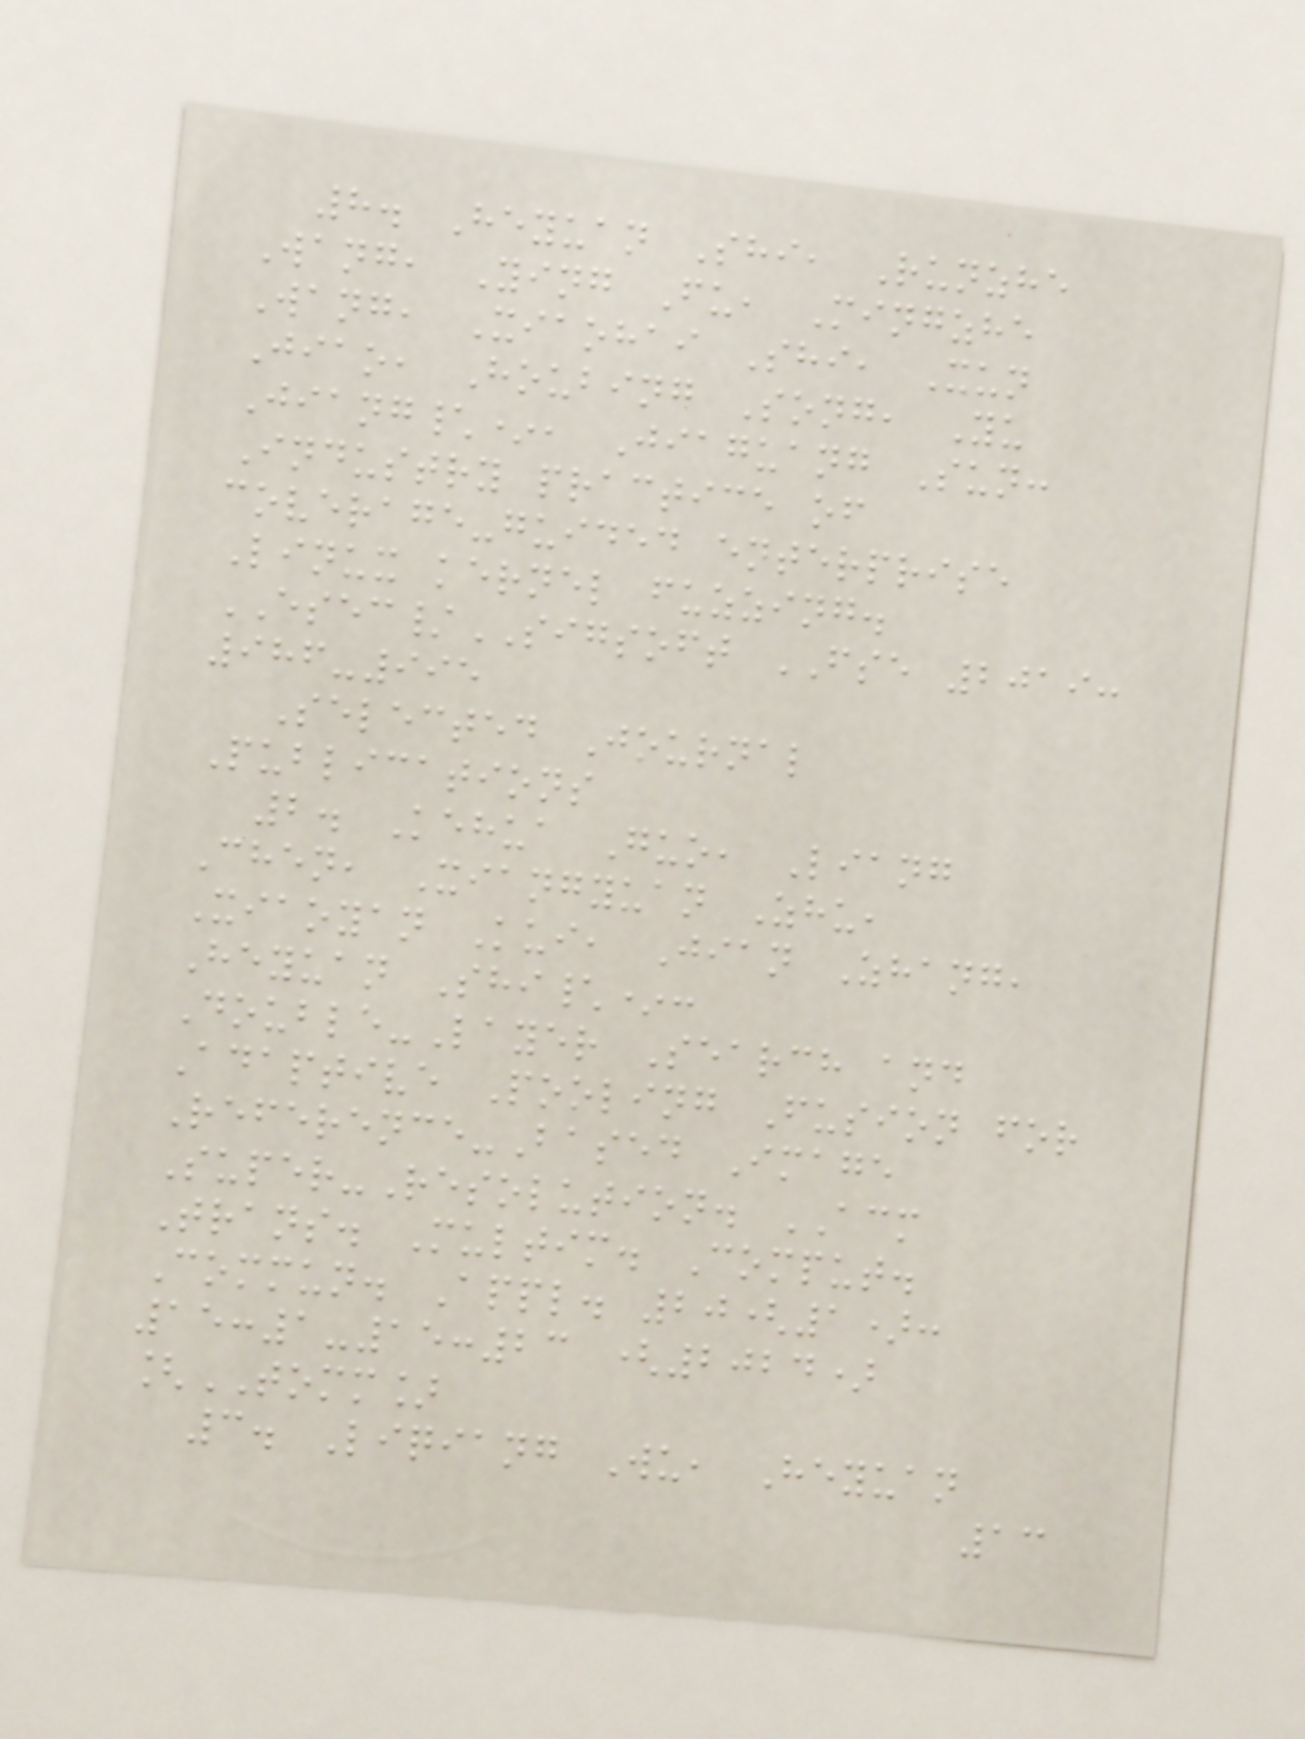8. Heyuan Shi, Runzhe
Wang, Ying Fu, Mingzhe
Wang, Xiaohai Shi, Xun
Jiao, Houbing Song, Yu
Jiang\*, Jiaguang Sun:
Industry practice of
coverage-guided enterprise
Linux kernel fuzzing.
ESEC/SIGSOFT FSE 2019:
986-995
Selected Journal
Publications
2. Kehua Guo, Liang
Chen, Xiangyuan Zhu,
Xiaoyan Kui, Jian Zhang,
Heyuan Shi\*:
Double-Layer Search and
Adaptive Pooling Fusion for
Reference-Based Image
Super-Resolution. ACM
Trans. Multim. Comput.
Commun. Appl. 20(1):
15:1-15:23 (2024)
[TOMM]
3. Liqiang Wu, Heyuan
13
